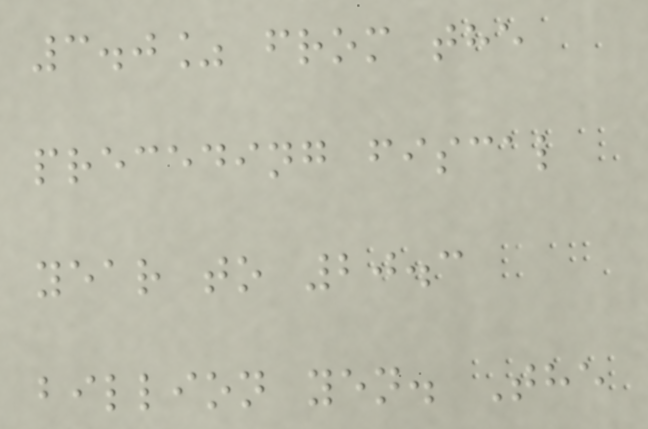3.0% from the
preceding fiscal
year to 20.3
billion yen. The
